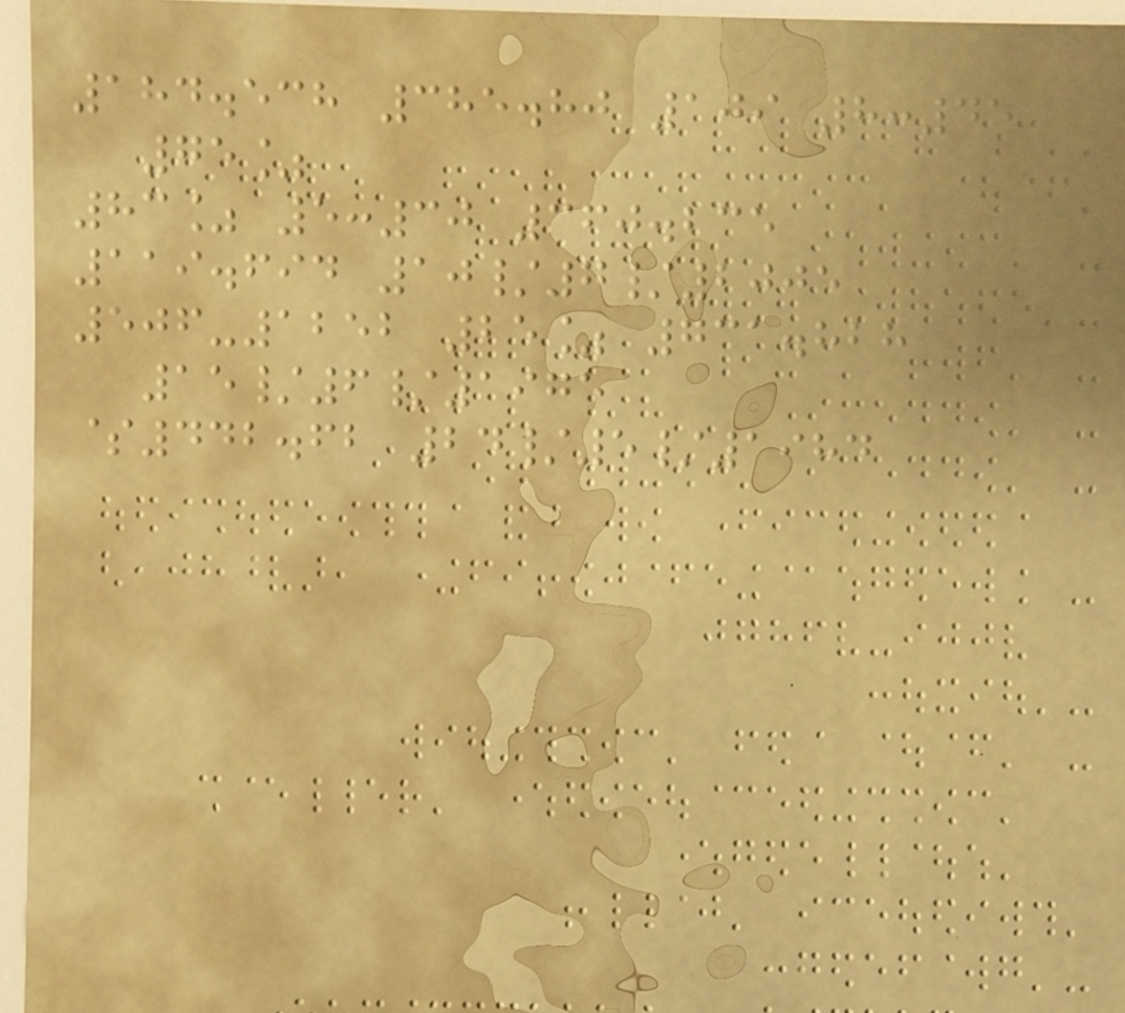184.538 385.80 109 8:45
75%
83% 5:30 360.235
119.694 10/7/2005
506-1252 25% 731.828
15/6/1975
$442.62 24/5/1984
